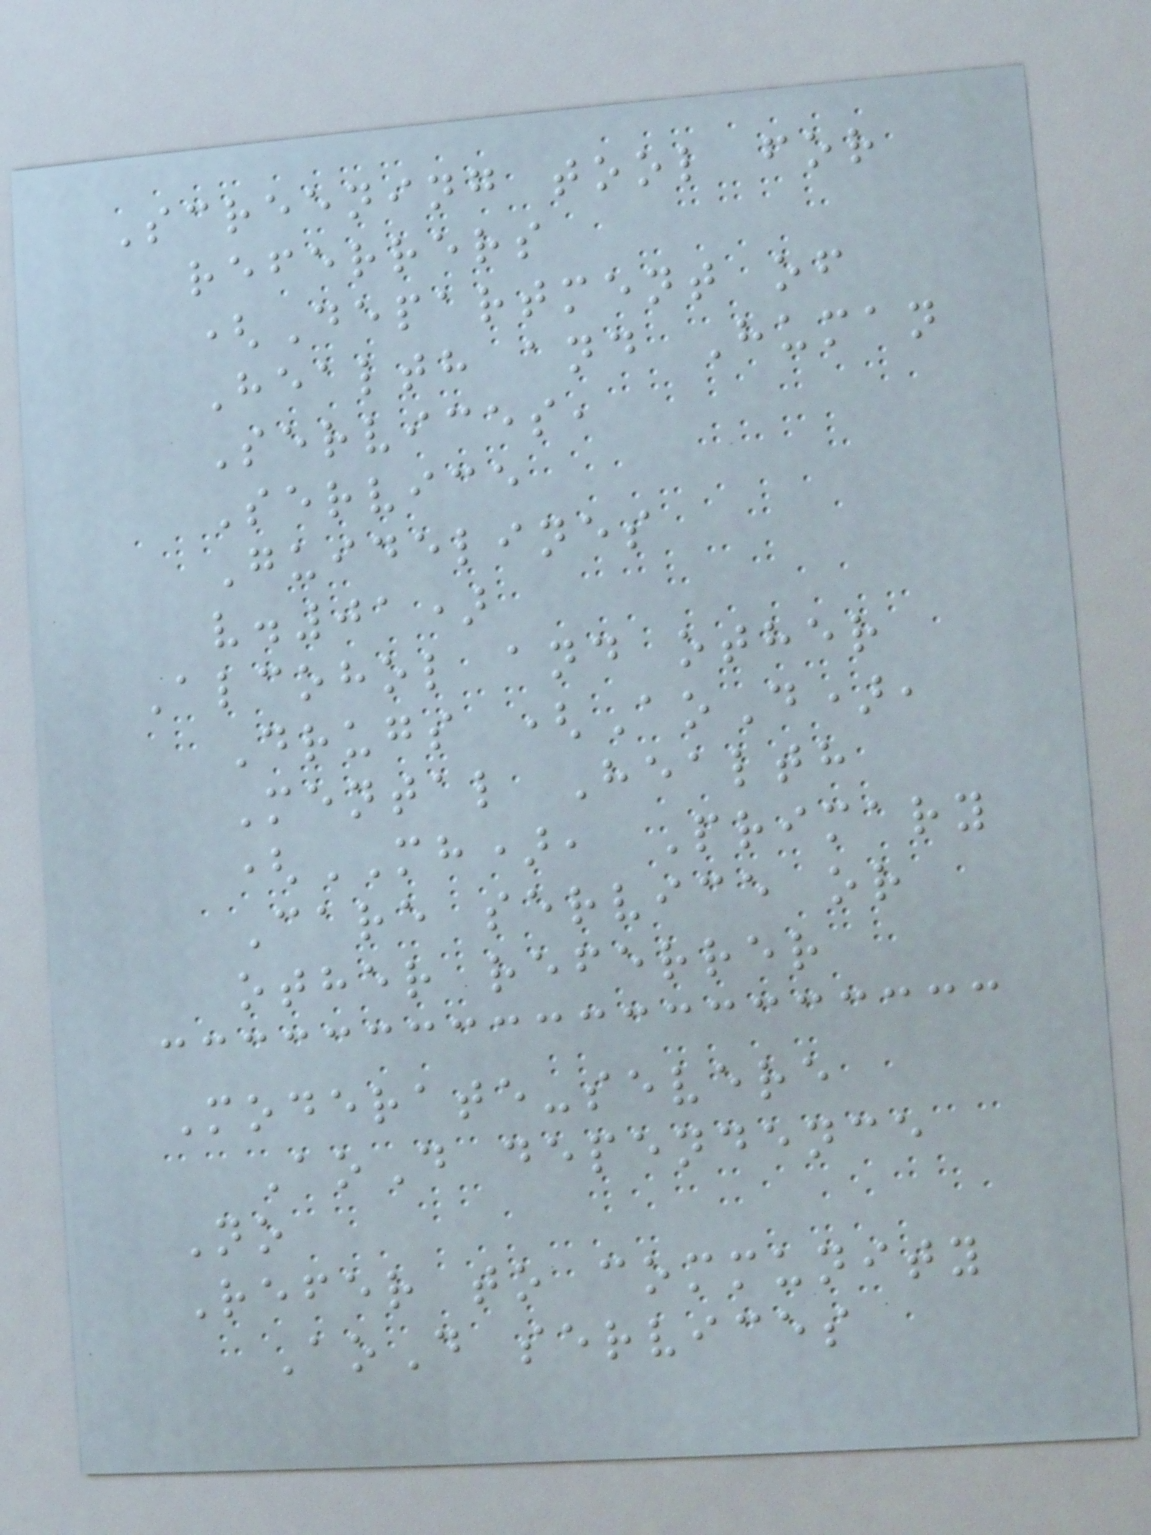Screening tool for
referrers
(Department of
Health and Human
Services,
Service
Guidelines
v.01)
Alcohol and other
Drugs (AoD),
Mental Health
(MH), Primary
Care service or
other referrer
Moderate-severe
AoD dependence
No
Refer to community
AoD services
